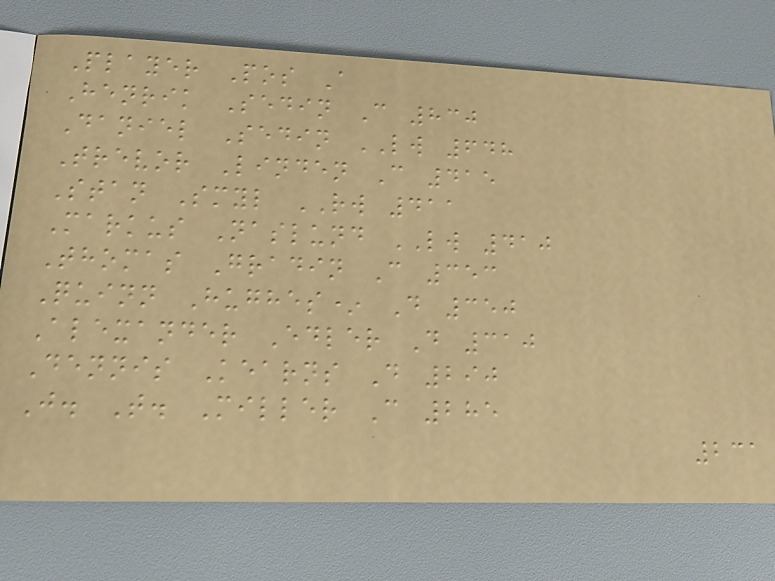Player Pos A
Henrik Sedin C 830
Daniel Sedin LW 648
Trevor Linden C 415
Stan Smyl RW 411
Markus Naslund LW 410
Thomas Gradin C 353
Quinn Hughes* D 350
Alexander Edler D 310
Dennis Kearns D 290
J. T. Miller C 285
231
